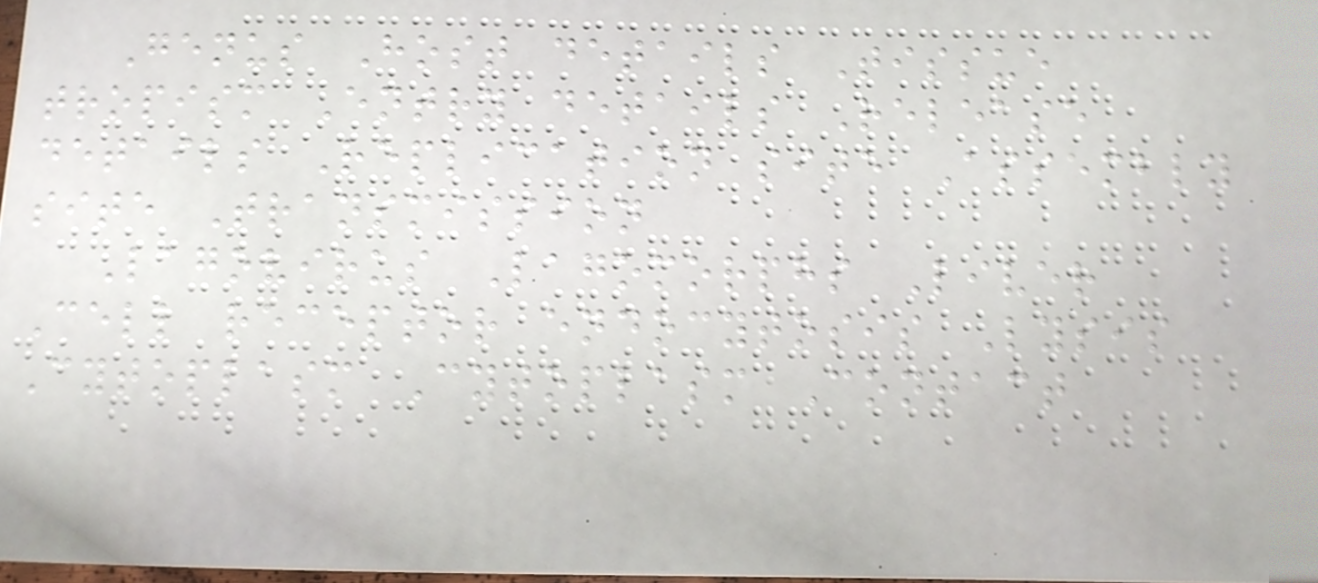Genus Host details Tissue
tropism Entry details Release
details Replication site Assembly
site Transmission
Lagovirus Lagomorphs Liver
Cell receptor endocytosis Lysis
Cytoplasm Cytoplasm Contact
